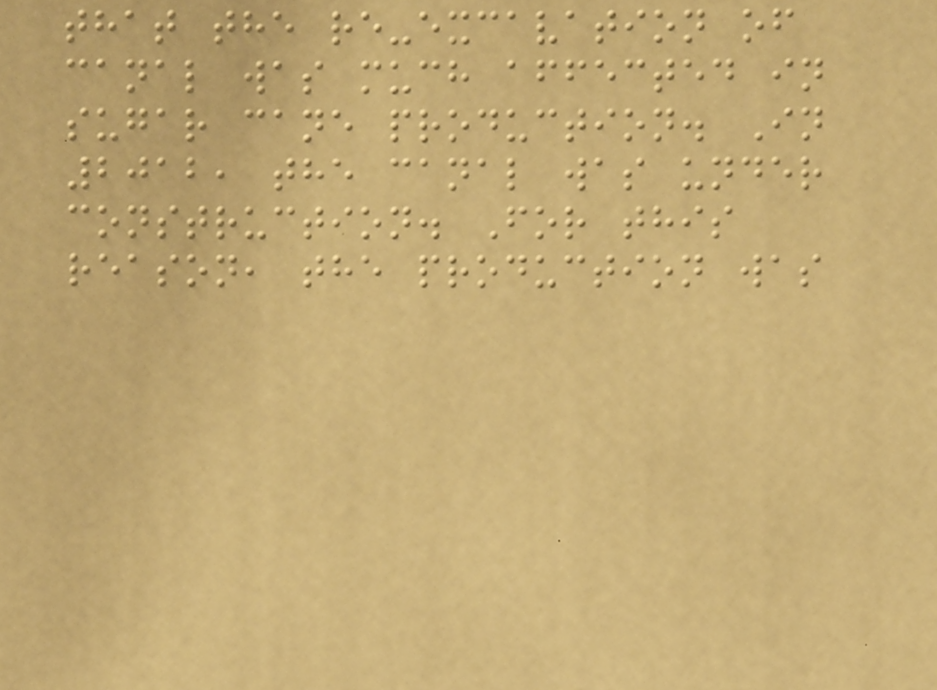that the re-excavation of
canal was much affected in
sugar cane production. In
2012, the canal was under
construction. For this
reason, the production was
